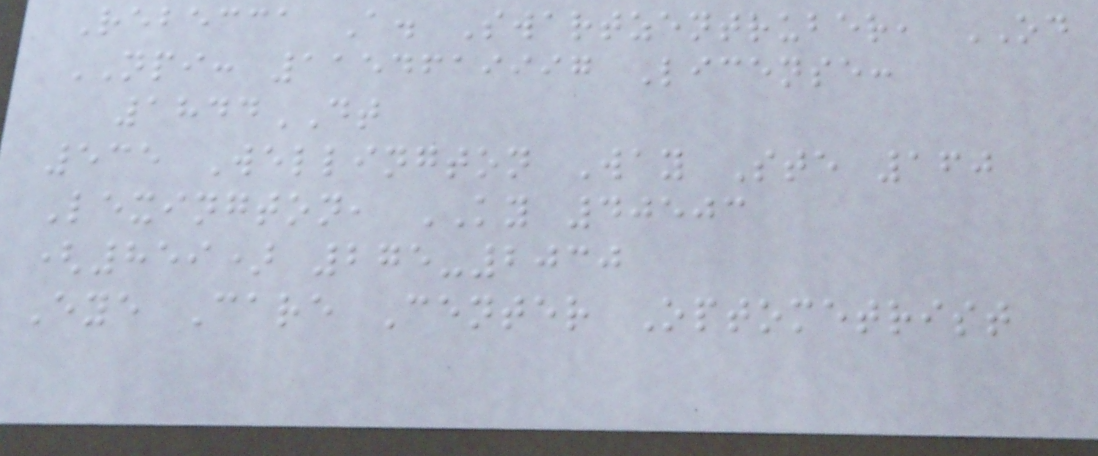Rebecca A. Swartzentruber, OD
NPI: 1154619997 License:
1844DT
535 Wellington Way Ste 160
Lexington, KY 40503
(859) 275-2030
Eye Care Center Optometrist
